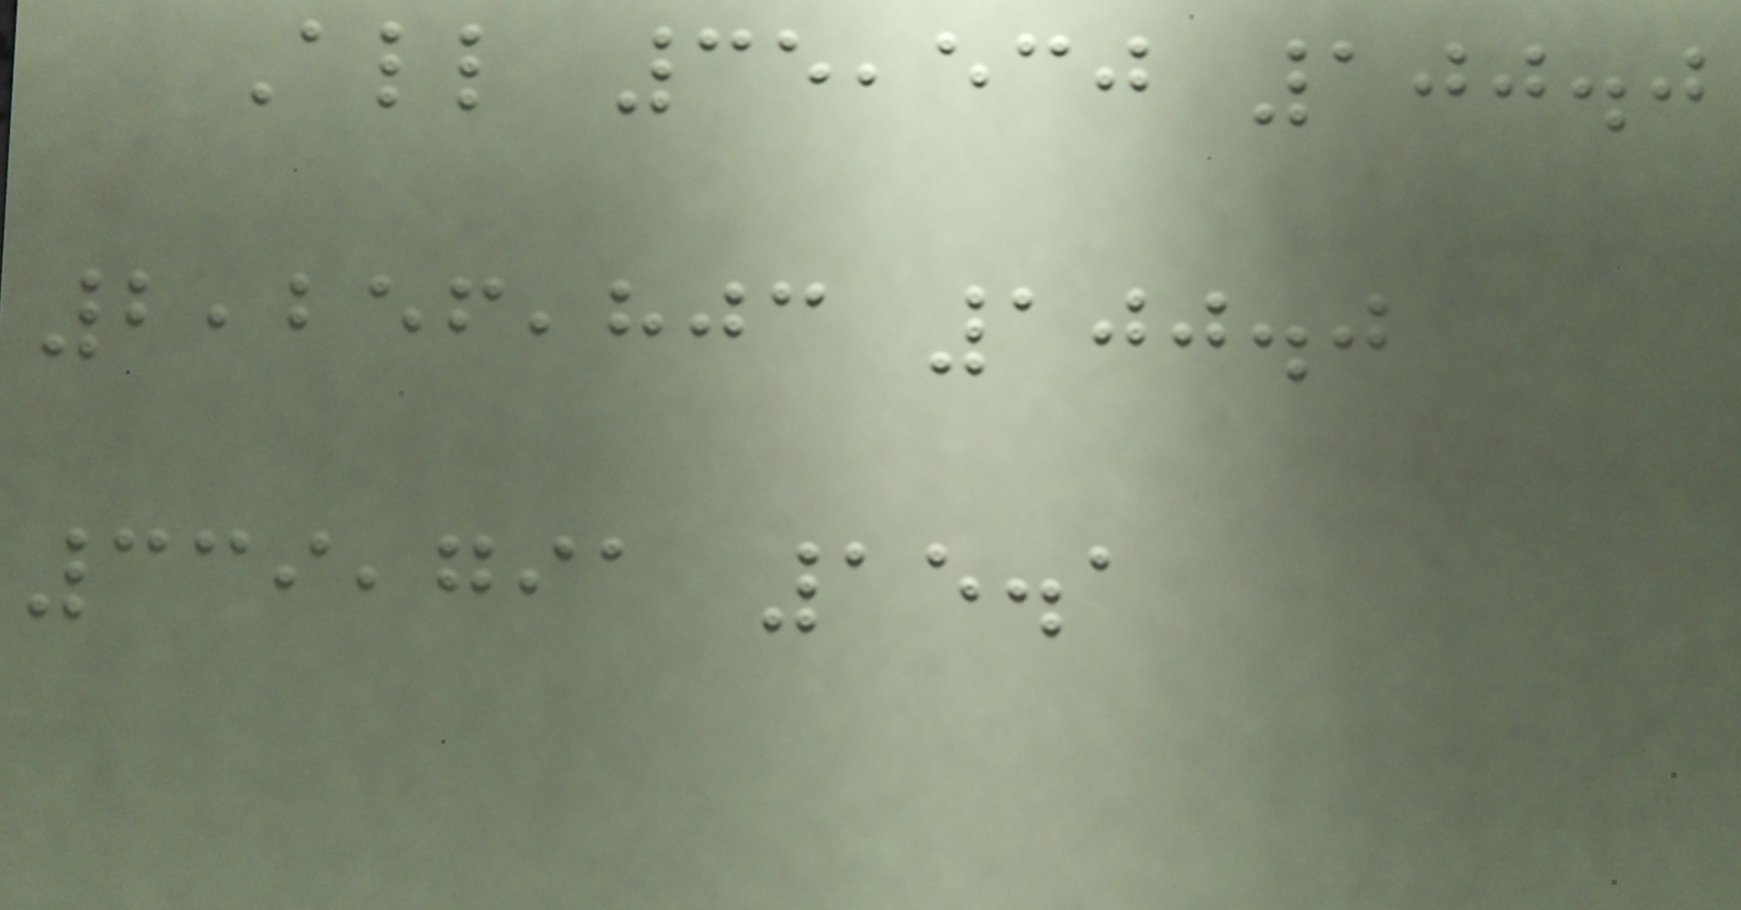All 35,530 100.0
2,256,803 100.0
339,791 15.1
